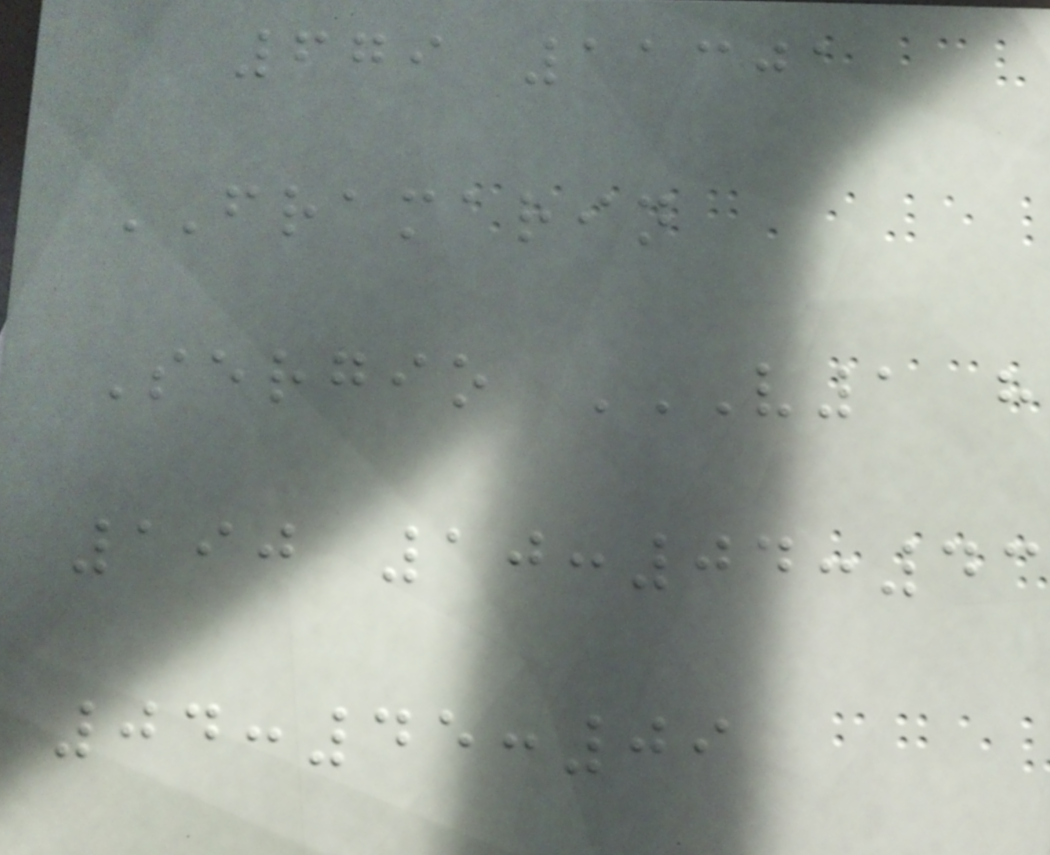679 11301
FRAMARIN
Sergio V1 H
190 10:04:43
04:45:09
